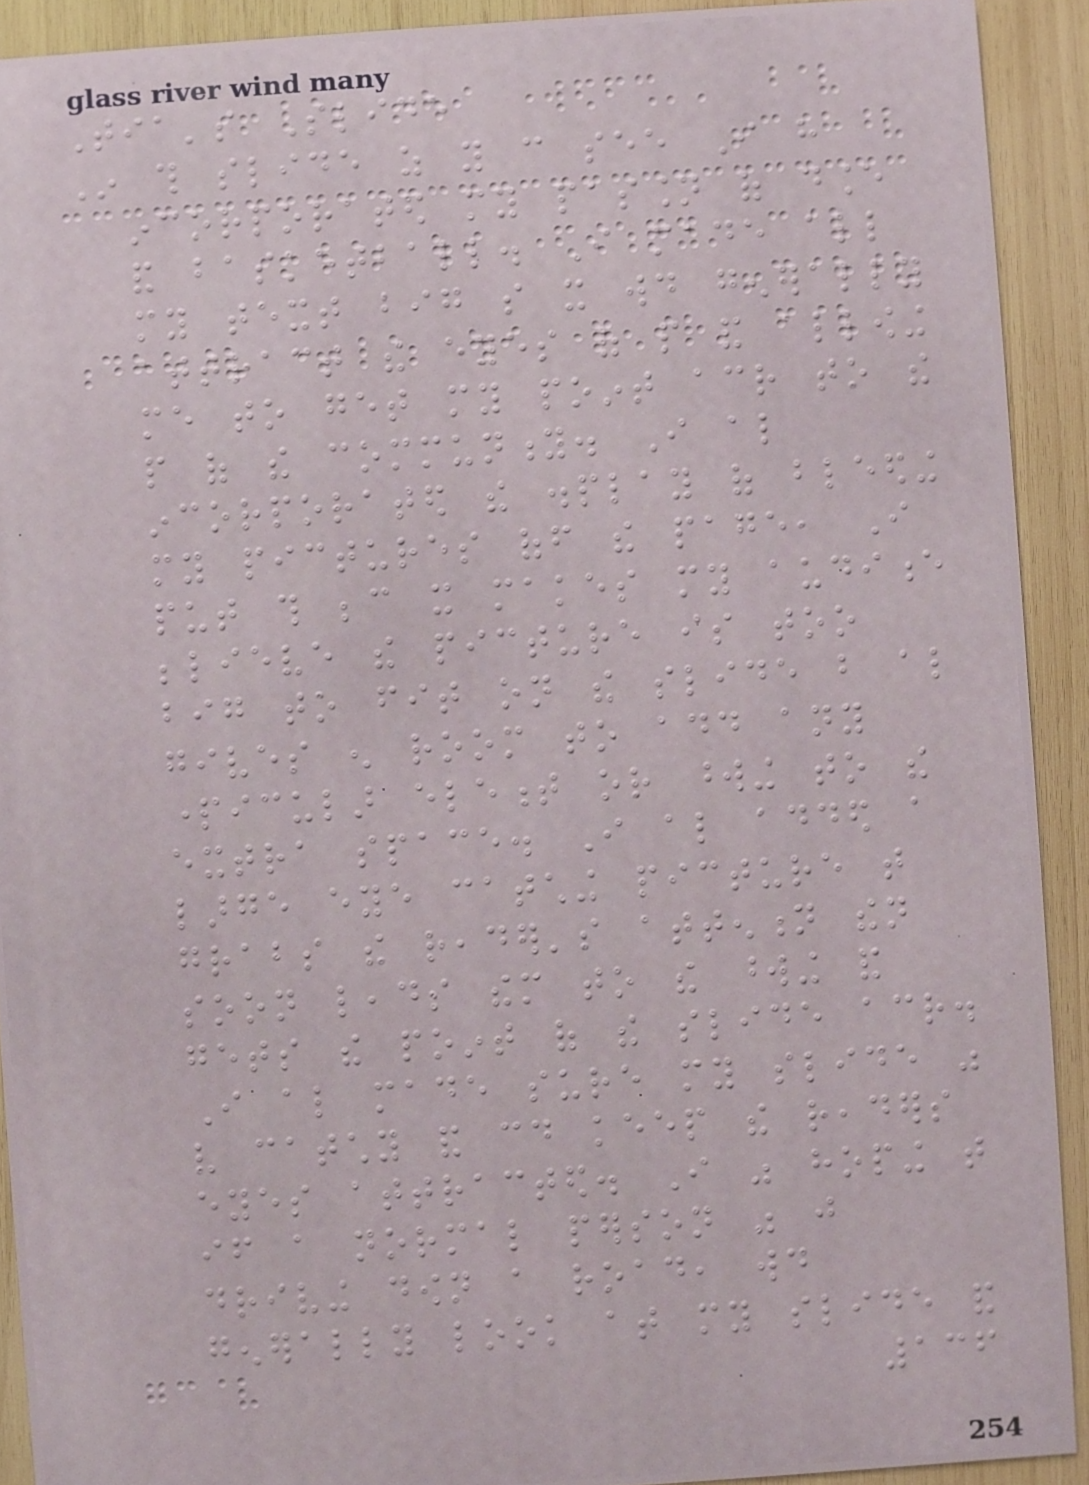Tia's Slide
In this slide as you can see I have
incorporated my passion of dance
and basketball. I made all
my text big so it would generally
attract the eyes of people and allowing
me to get my point across to the
people of the community. I also
incorporated the display of bleeding
my pictures off the page, I
put this because it makes my audience
believe the picture is too
big to fit on the slide but also
gives enough room to add any
particular element or wording to the
extra space. I also added a
large eye catching picture that
grabs the reader's attention then
soon leads them to the wording and
gets the point of the slide across.
I also made sure my slide was
very catchy and could keep the readers
eyes attracted. I was hoping that
if a normal person was just
driving down a road, would
generally look at my slide and
136
